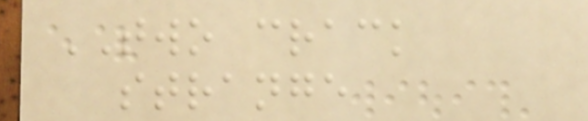TWO crack
strange
